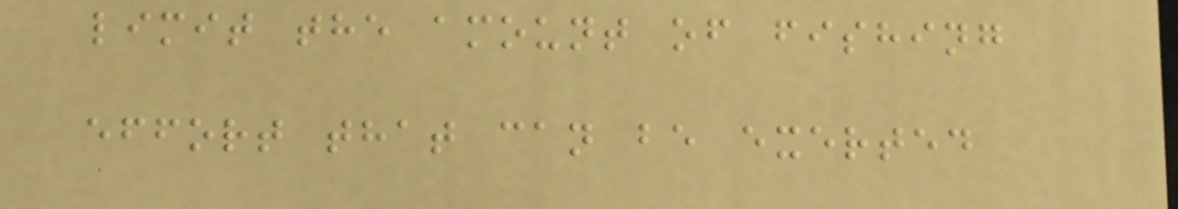limit the amount of fishing
effort that can be exerted
